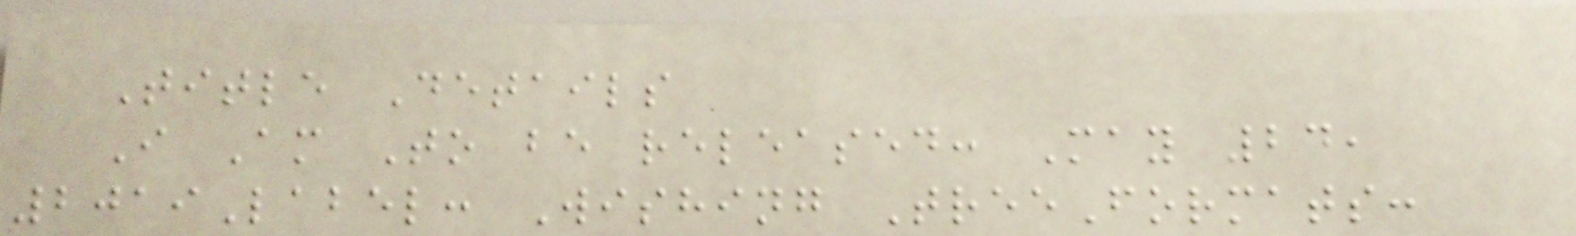Title Details
I Am To be released: May 24,
2019Label: Wishing TreeFormats:
